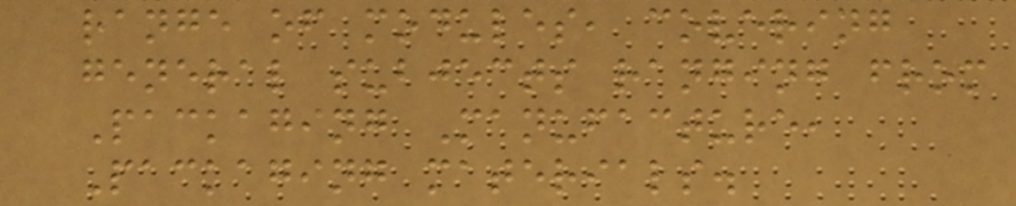range of modules, covering
general subjects ranging from
Packaging Manufacture,
Packaging materials.
